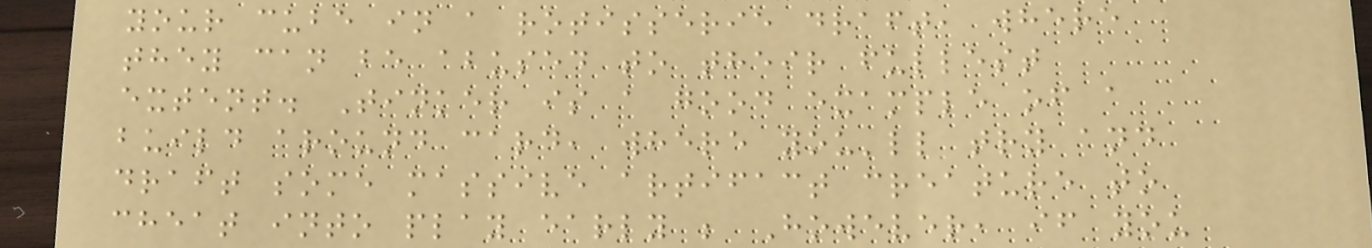your cube in a rotisserie draft, where
they can be abused to their fullest
extent. Tinker is a good example of a
build around card, where you'll try and
draft some massive artifact creature to
cheat into play early ; However, if you
